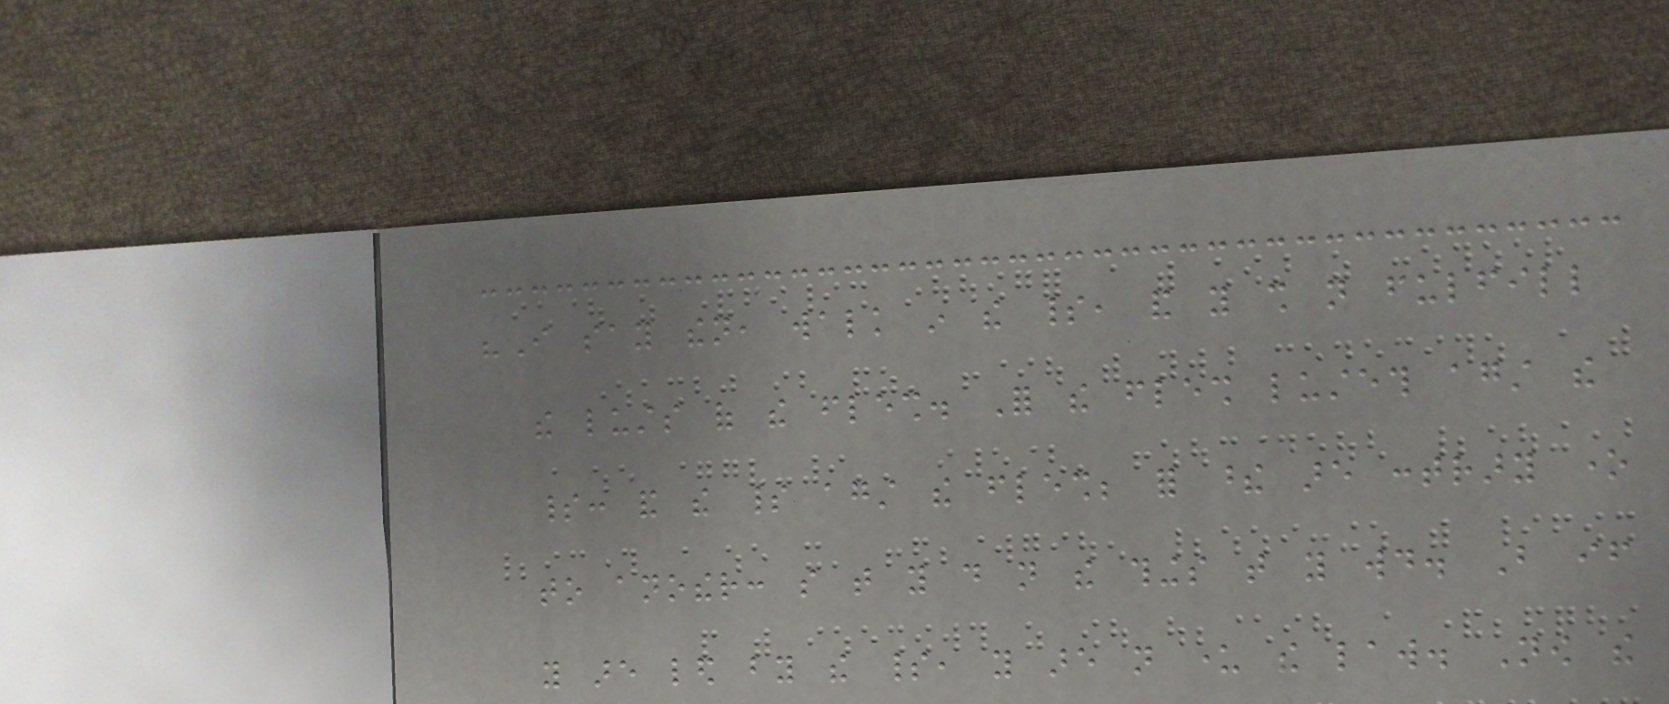"I say then, walk in the spirit, and you shall not fulfill
the lusts of the flesh. For the flesh lusteth against the
spirit: and the spirit against the flesh; for these are contrary one
to another: so that you do not the things that you would. But if
you are led by the spirit, you are not under the law. Now the
